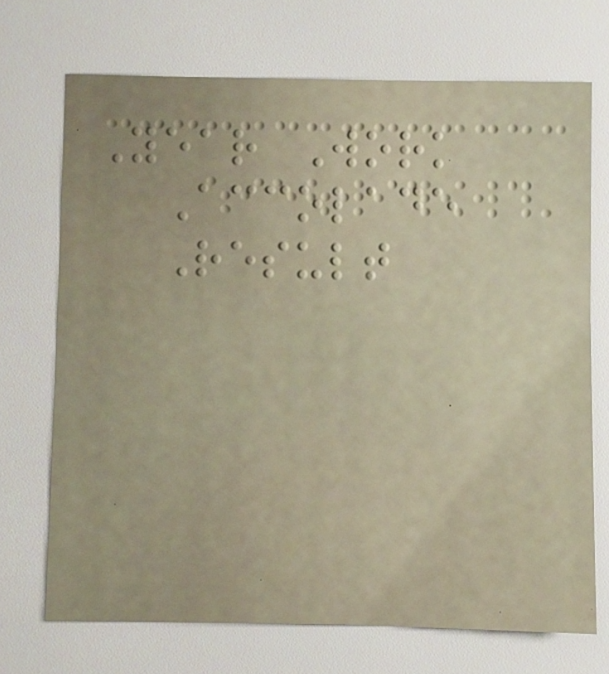Year Work
Accolade
Result
